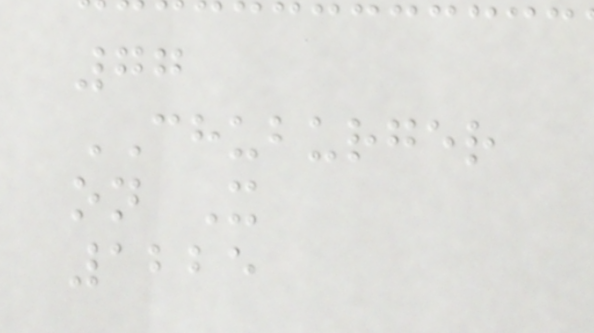77
CHUBURGER
on X
1225
